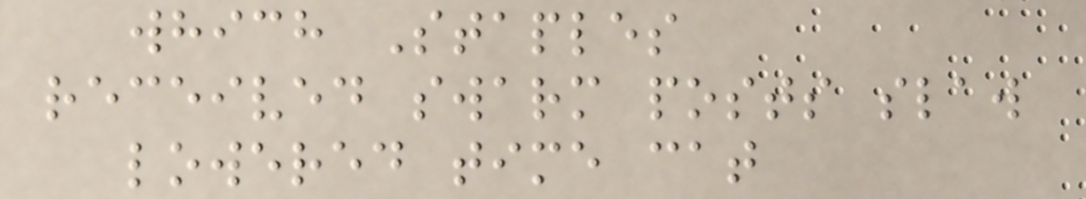which Staples
received swarm posts slaw
lowered time cat
